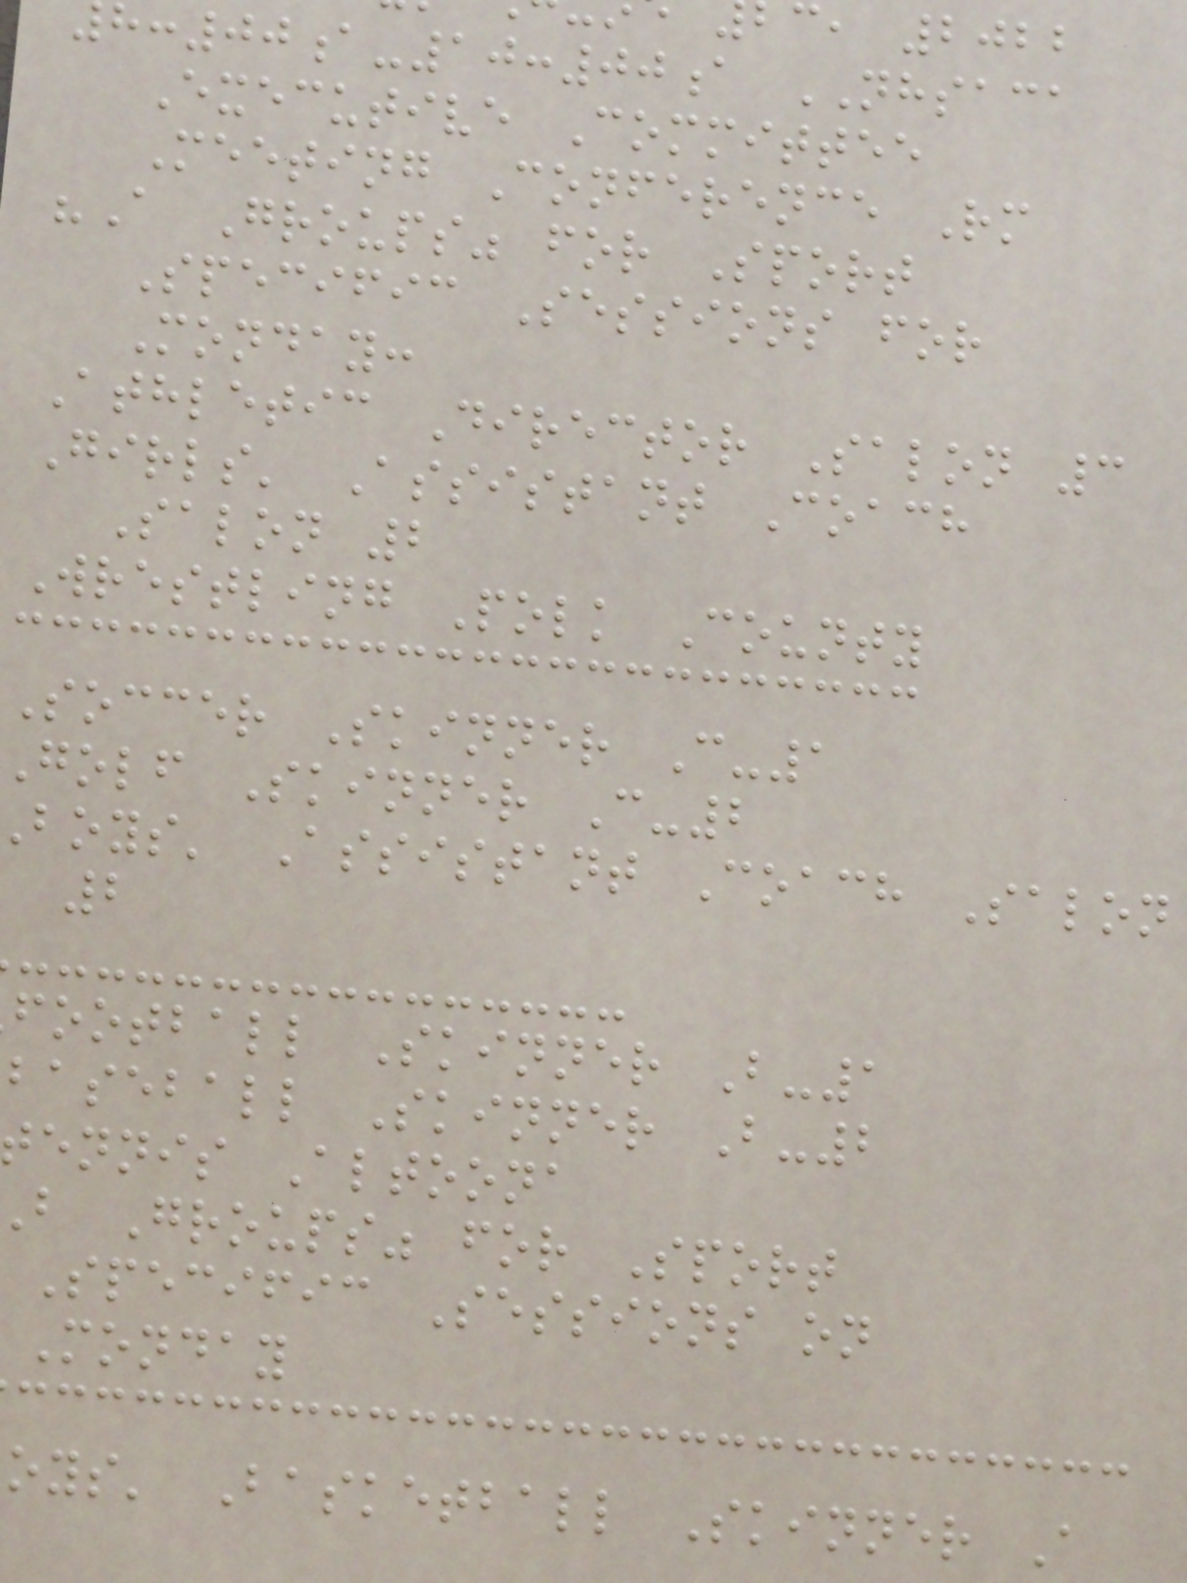c, 2022
:00a-10:00a NHSACA
Executive Committee
Meeting Conference Rm
"A Groups" for Sport
Specific Sessions for
Monday:
Athletic Director Salon 3
Girls' Assistant Coach
Salon 2
Wrestling Polk County
Soccer Skinner C-1
golf Skinner C-2
boys' Assistant Coach Salon
2
football Skinner B-1
baseball Skinner B-2
ennis Altoona
b Groups" for Sport
Specific Sessions on
Monday
oys' Basketball Skinner A
